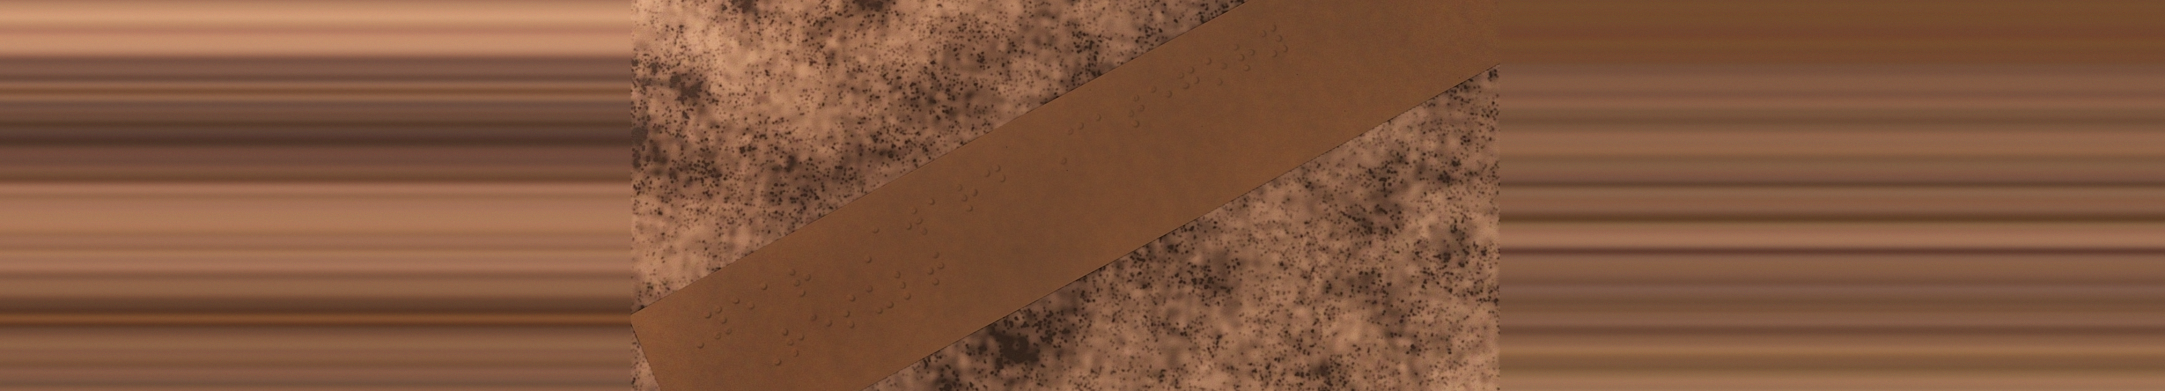Year Award Category
Result
